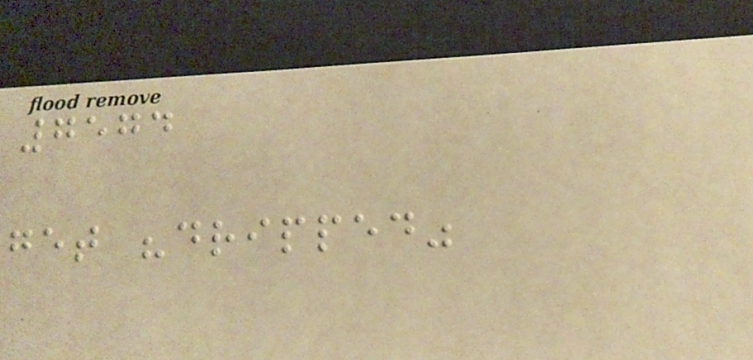7574
get "dripped"
